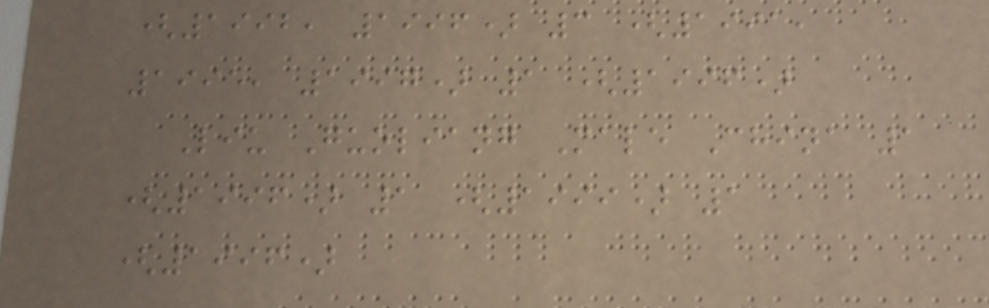(1992, 1996) 3 (1991,
1995, 1997) 1 (1996)
Liu Guoliang Male China 1
(1996) 1 (1999) 1
(1996)
